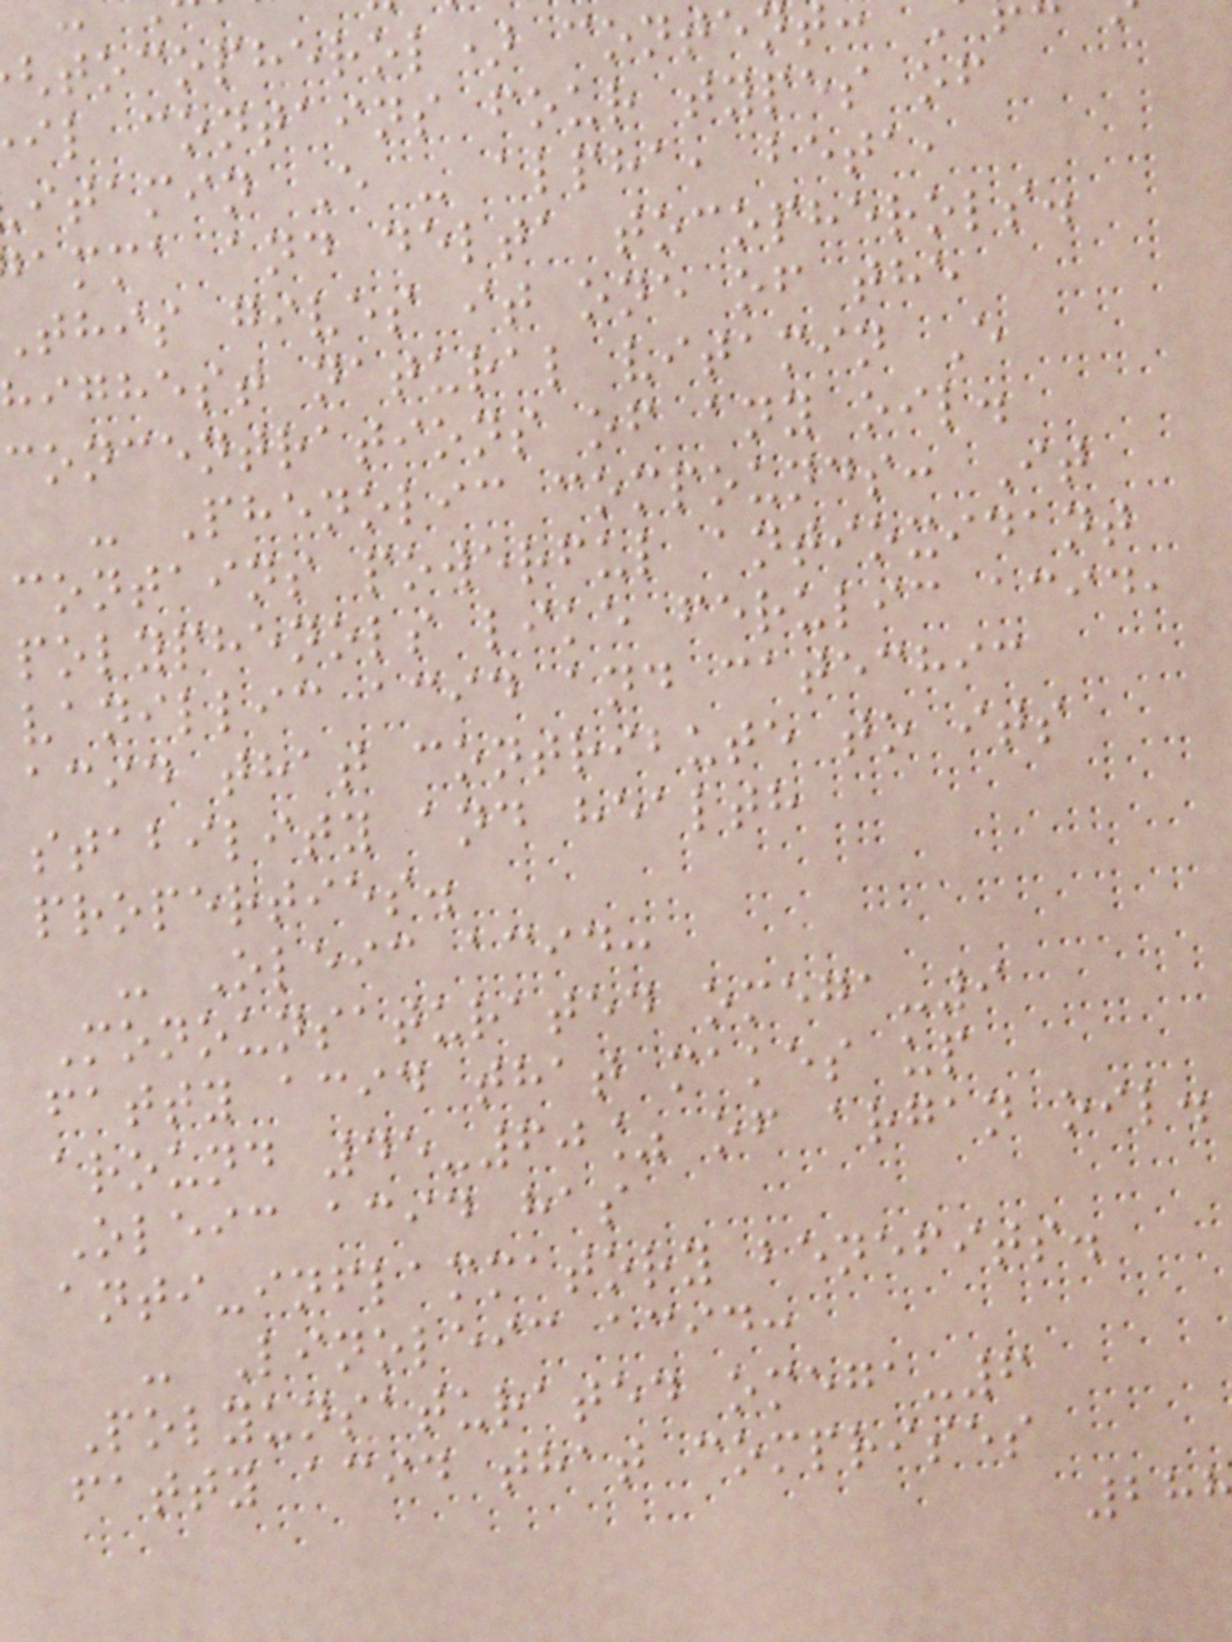tocopherol) content
il contains four types of
itamin E - alpha, beta,
amma and delta tocopherols.
this gives it one of the
highest natural vitamin E
concentrations of any oil.
- Phenolic compounds: It
contains powerful antioxidant
polyphenols like ferulic acid,
vanillic acid and catechic
acid that contribute to its
stability and health
properties.
- Oleic acid:
Monounsaturated omega-9
fatty acid that makes up
around 45-60% of argan oil.
Oleic acid has
anti-inflammatory benefits.
- Linoleic acid:
Polyunsaturated omega-6
fatty acid that comprises
